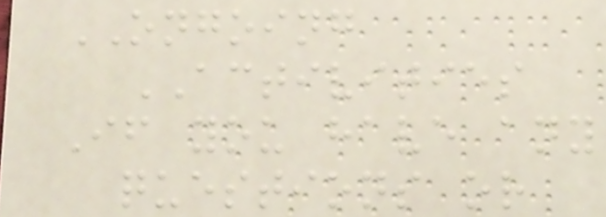ONGOING
ACTIVITIES
If you have any
questions or
